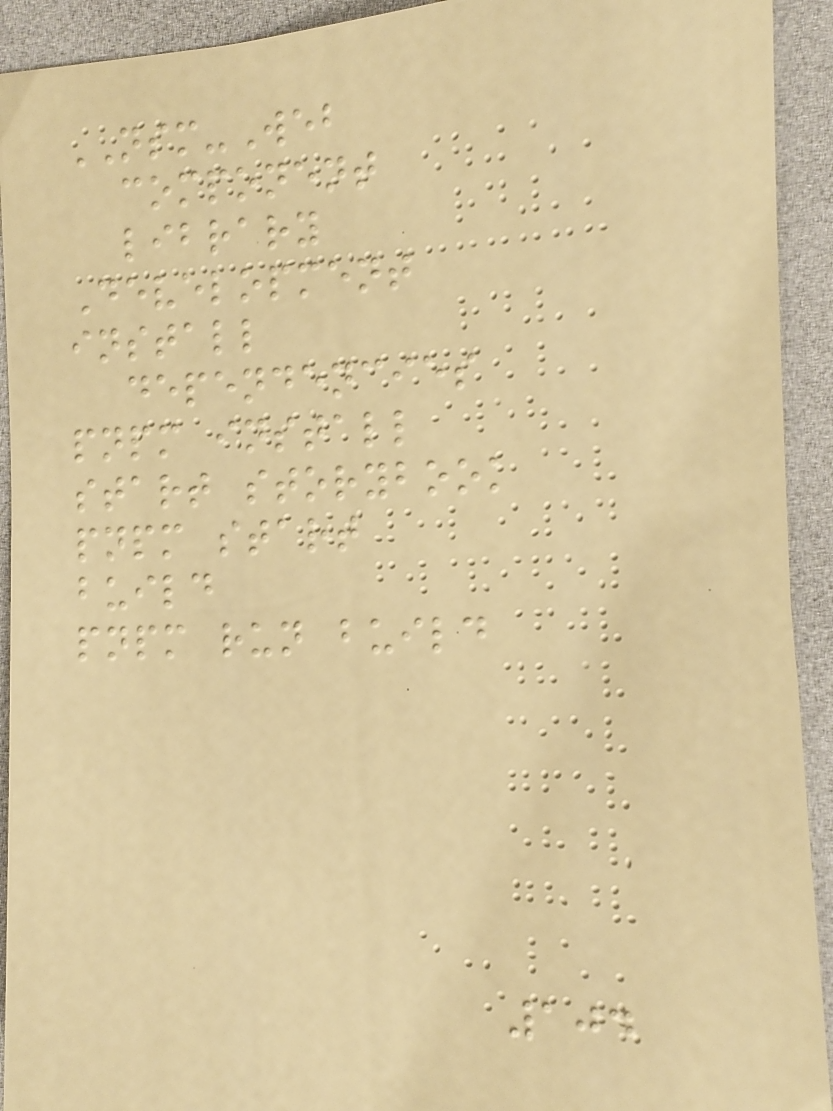NSM-Web
component
library
Development
install
dependencies
pnpm install
start storybook
pnpm start
build
pnpm run build
104
